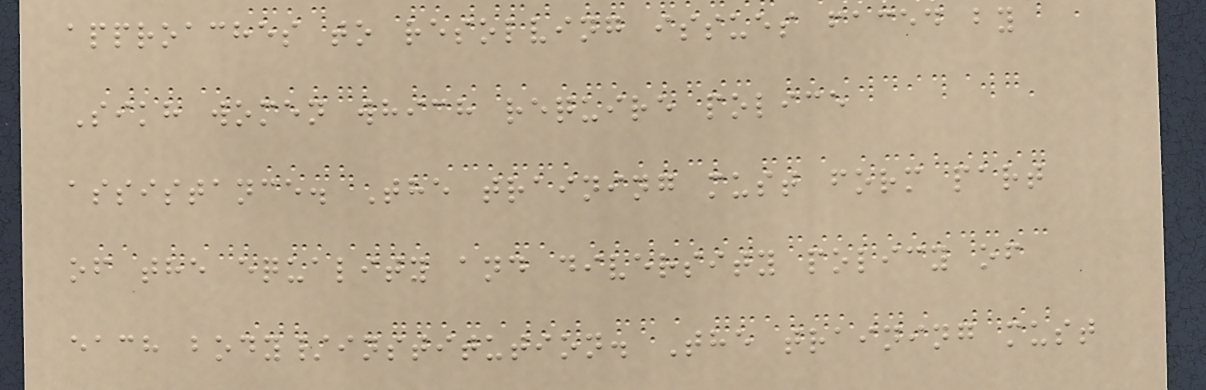approaches to resolving issues faced by
Sikh women which require police
assistance. The training must form part
of the equality and diversity policy of
each body/institution. The training must
